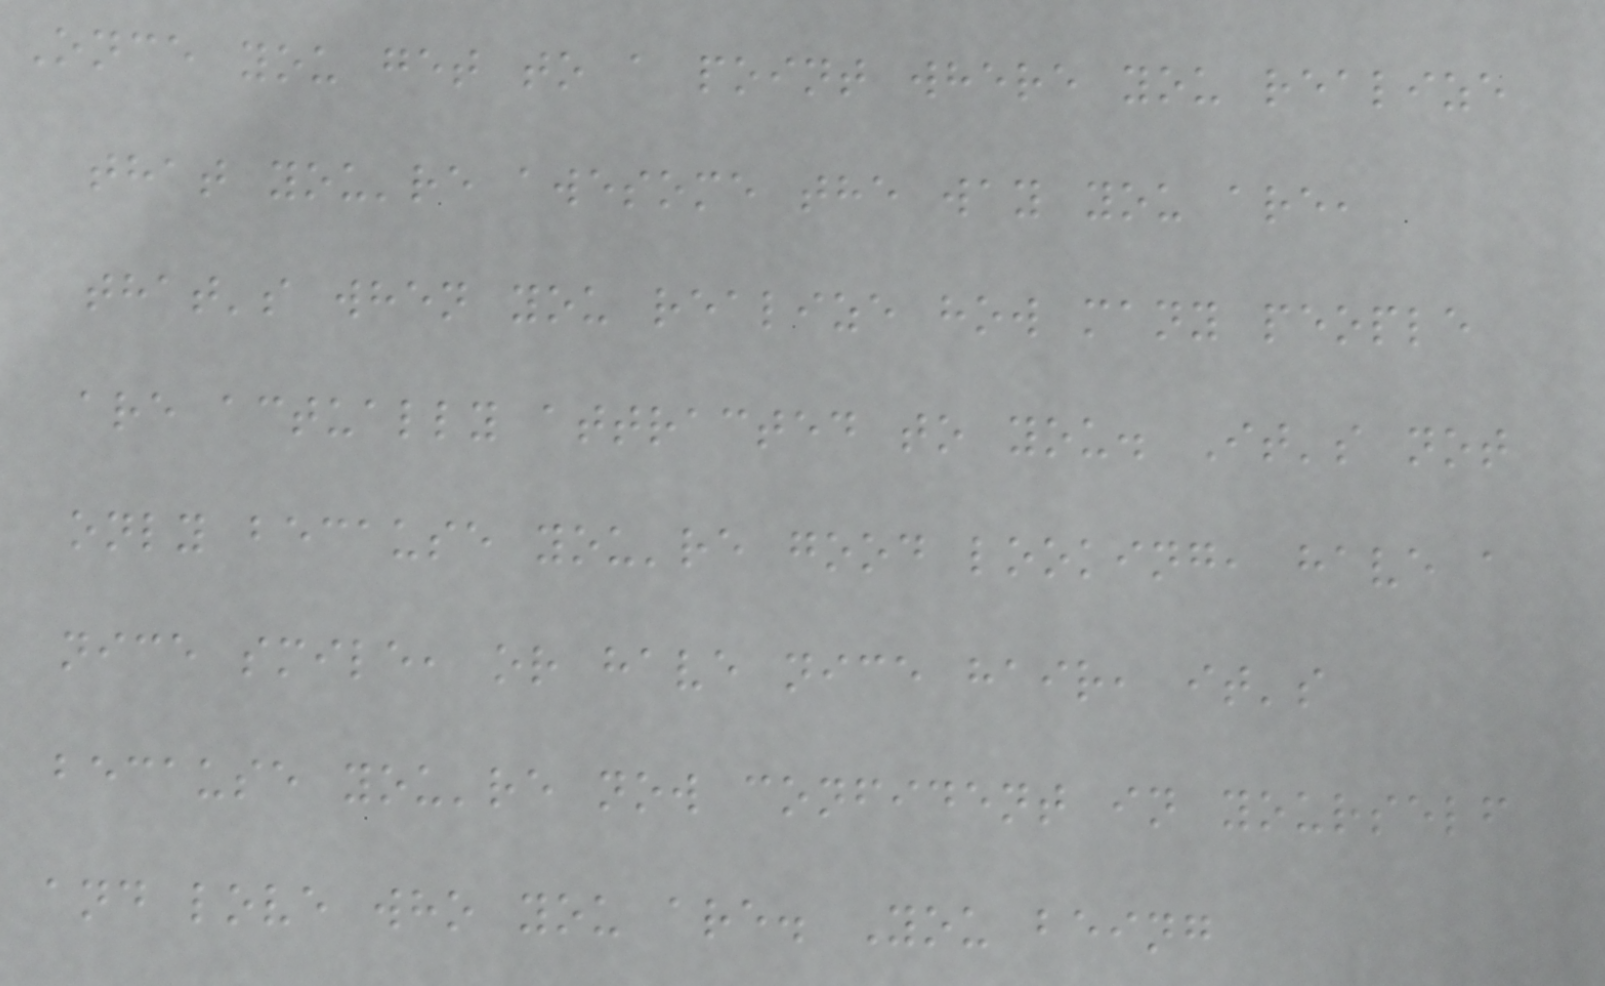Once you get to a point where you realize
that you're awesome the way you are,
that's when you realize how many people
are actually attracted to you. It's not
only because you're good looking, have a
nice smile, or have nice hair, it's
because you're now confident in yourself
and love who you are. You being
